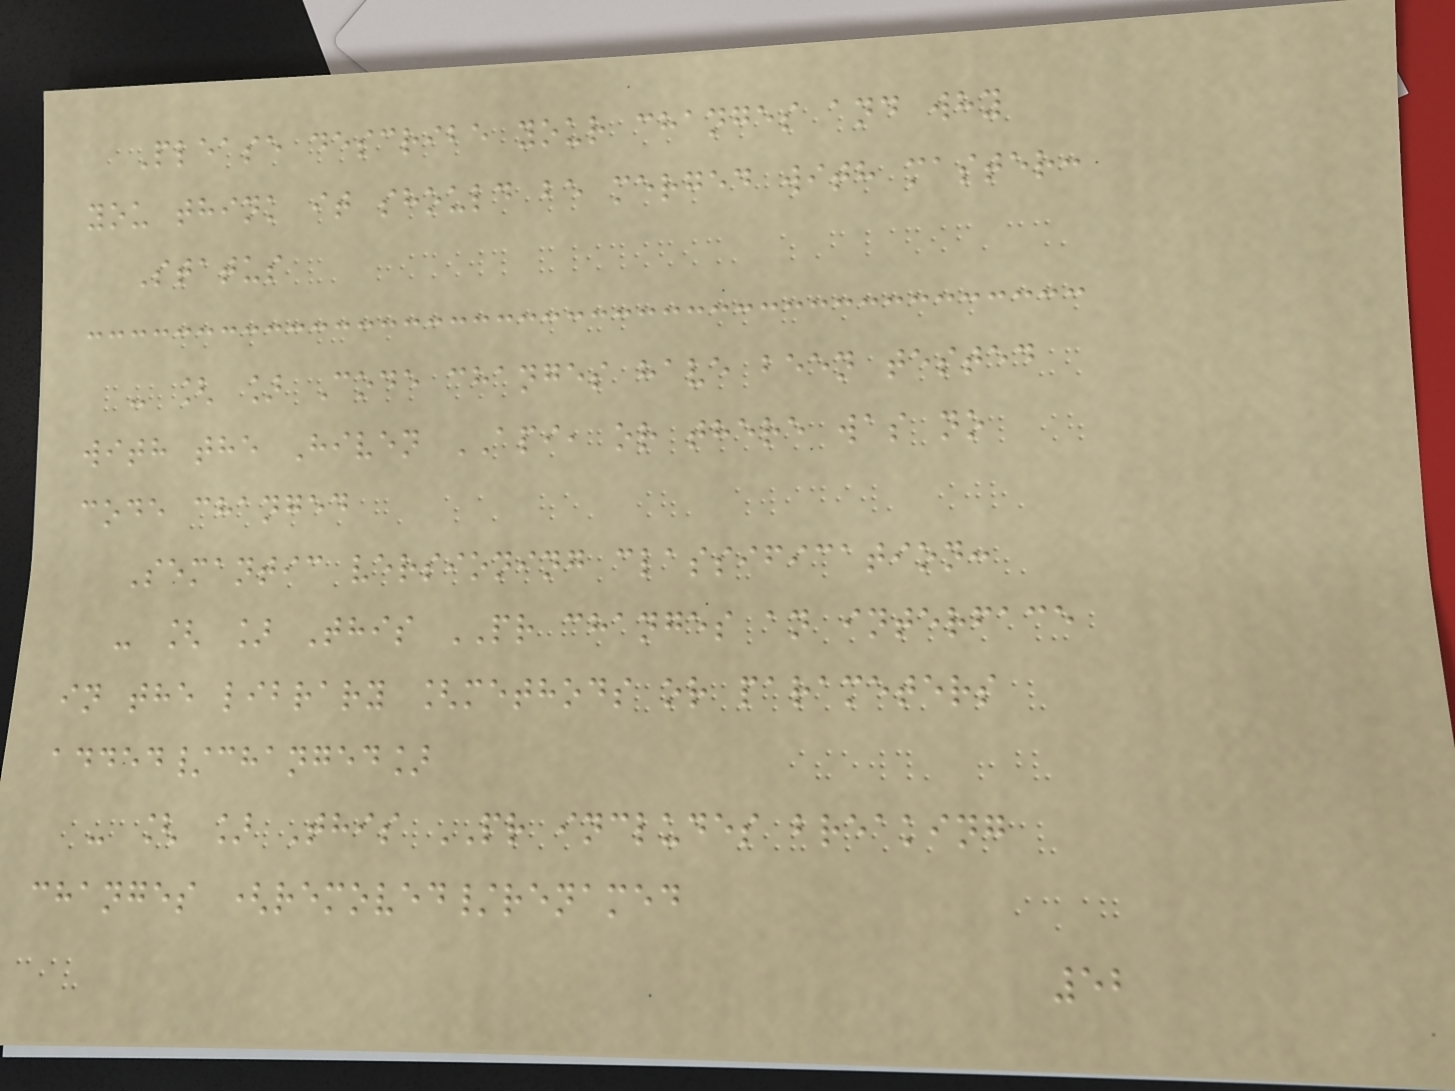Please describe your changes and why
you think it should be merged with master:
Status
- [ ] Code changes have been tested
with the Hiven API, or there was no
code changed
Semantic versioning classification:
- [ ] This PR changes an interface
in the library [methods or parameters
added/changed]
- [ ] This PR includes breaking
changes (removed/renamed
52
